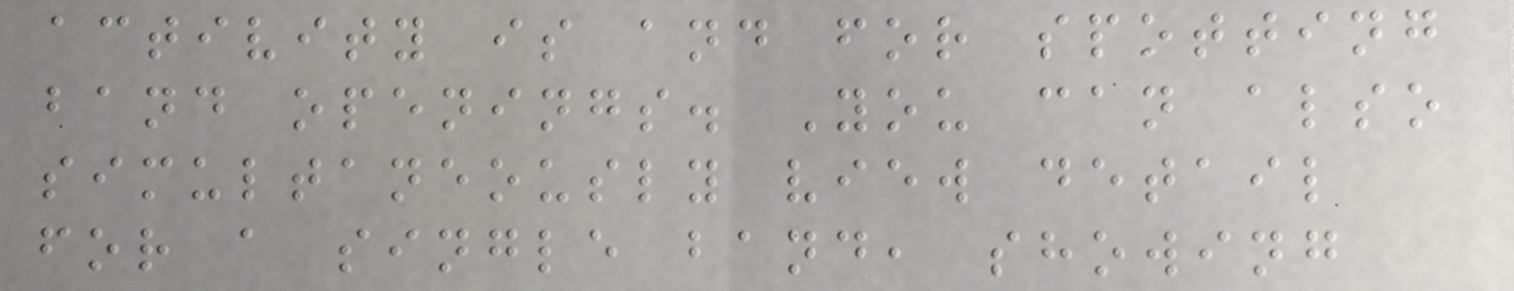activity is and for spotting
band openings. You can also
simultaneously view detail
for a single band, showing
